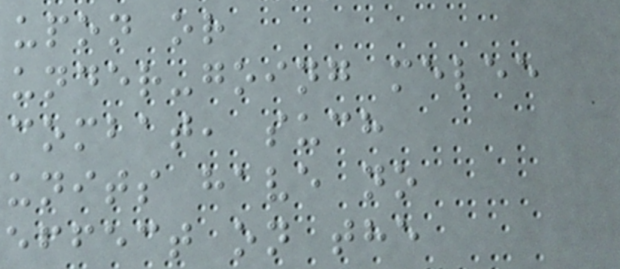upon or
under-going melee
combat, such
units have no
effect on the
